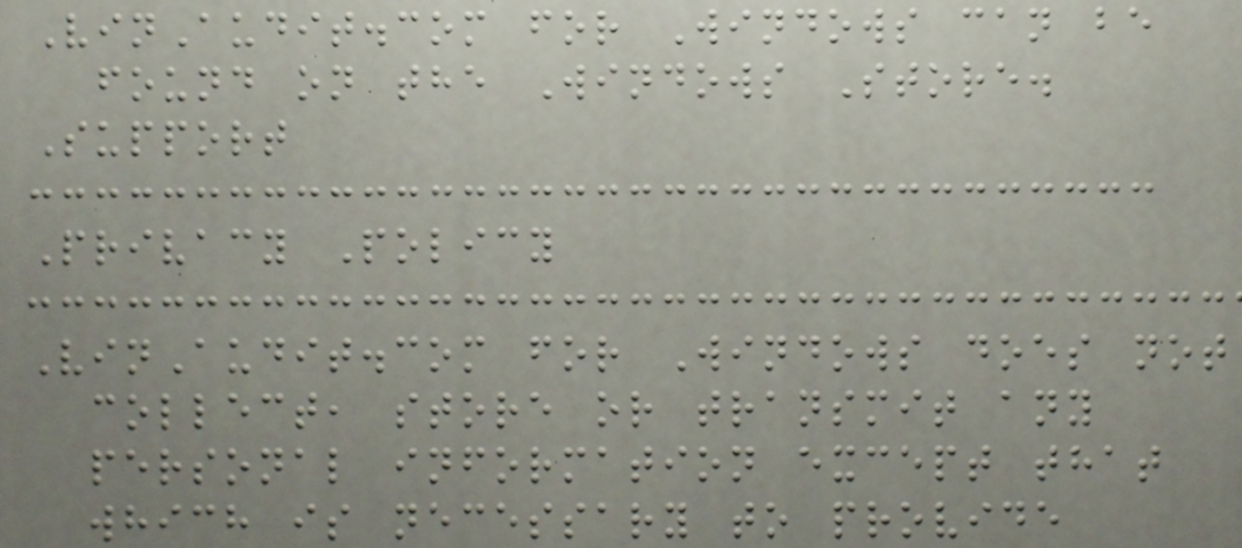VinAudit.com for Windows can be
found on the Windows Store.
Support
Privacy Policy
VinAudit.com for Windows does not
collect, store or transmit any
personal information except that
which is necessary to provide
